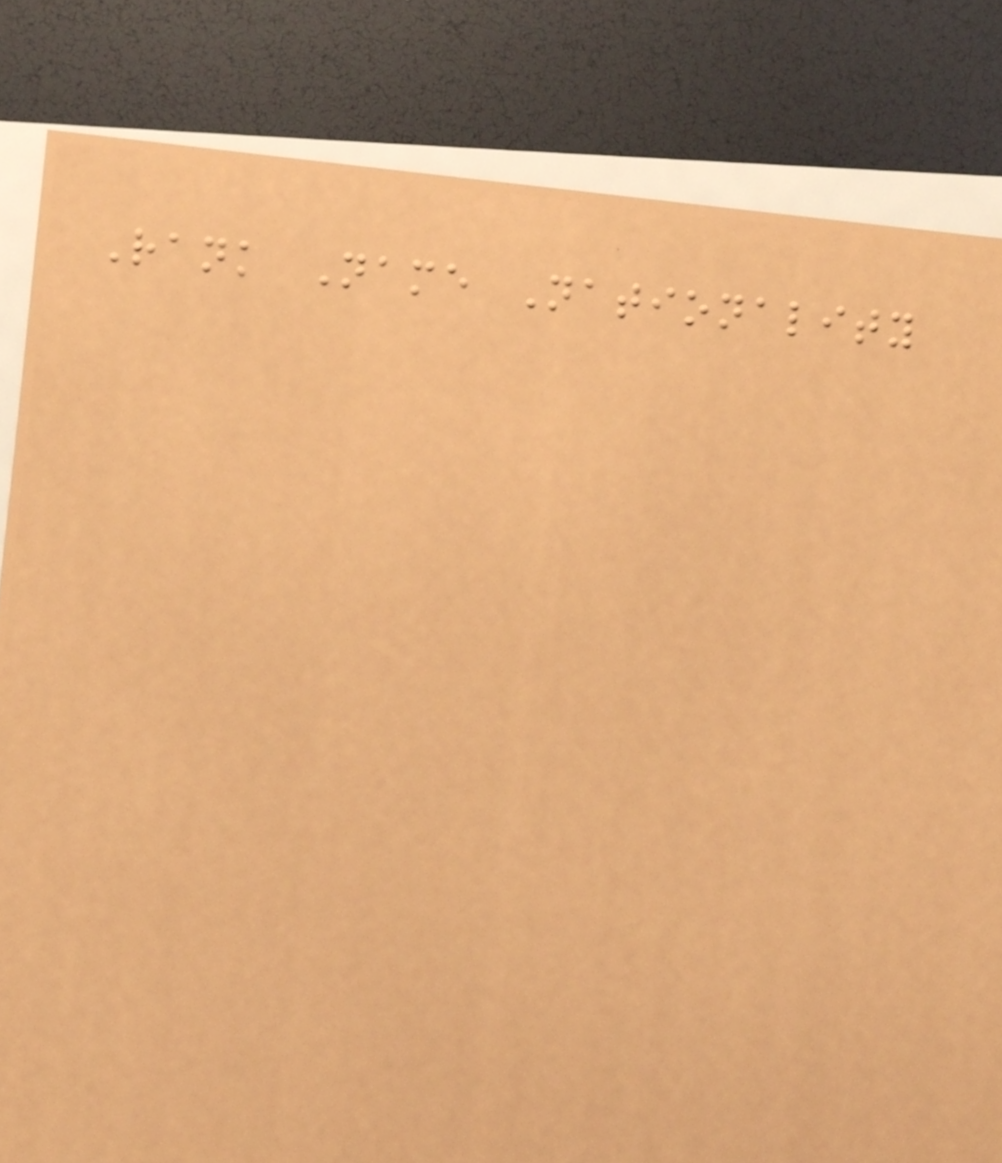Rank Name Nationality
